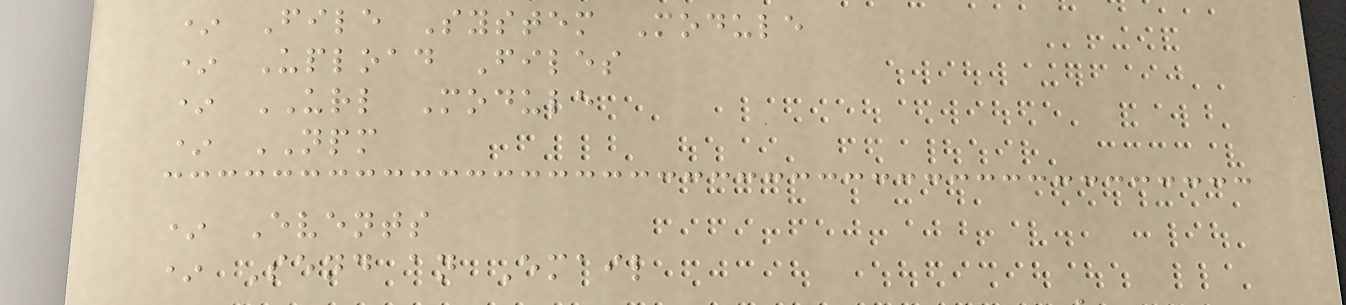* File System Module
* Upload Files
* URL Module
* NPM
* Events
* Send an Email
